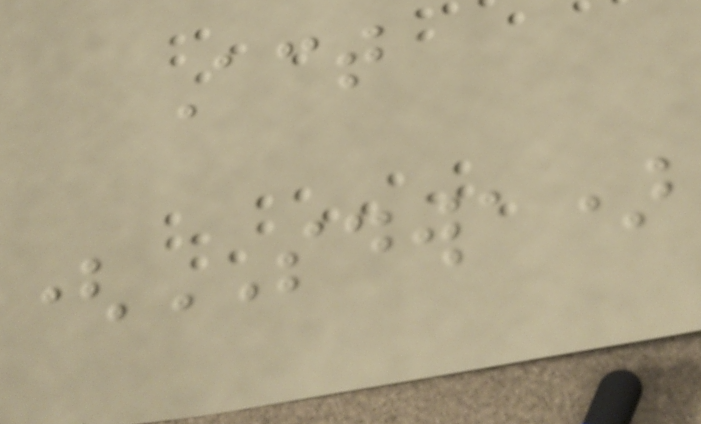Act
(SDWA)
